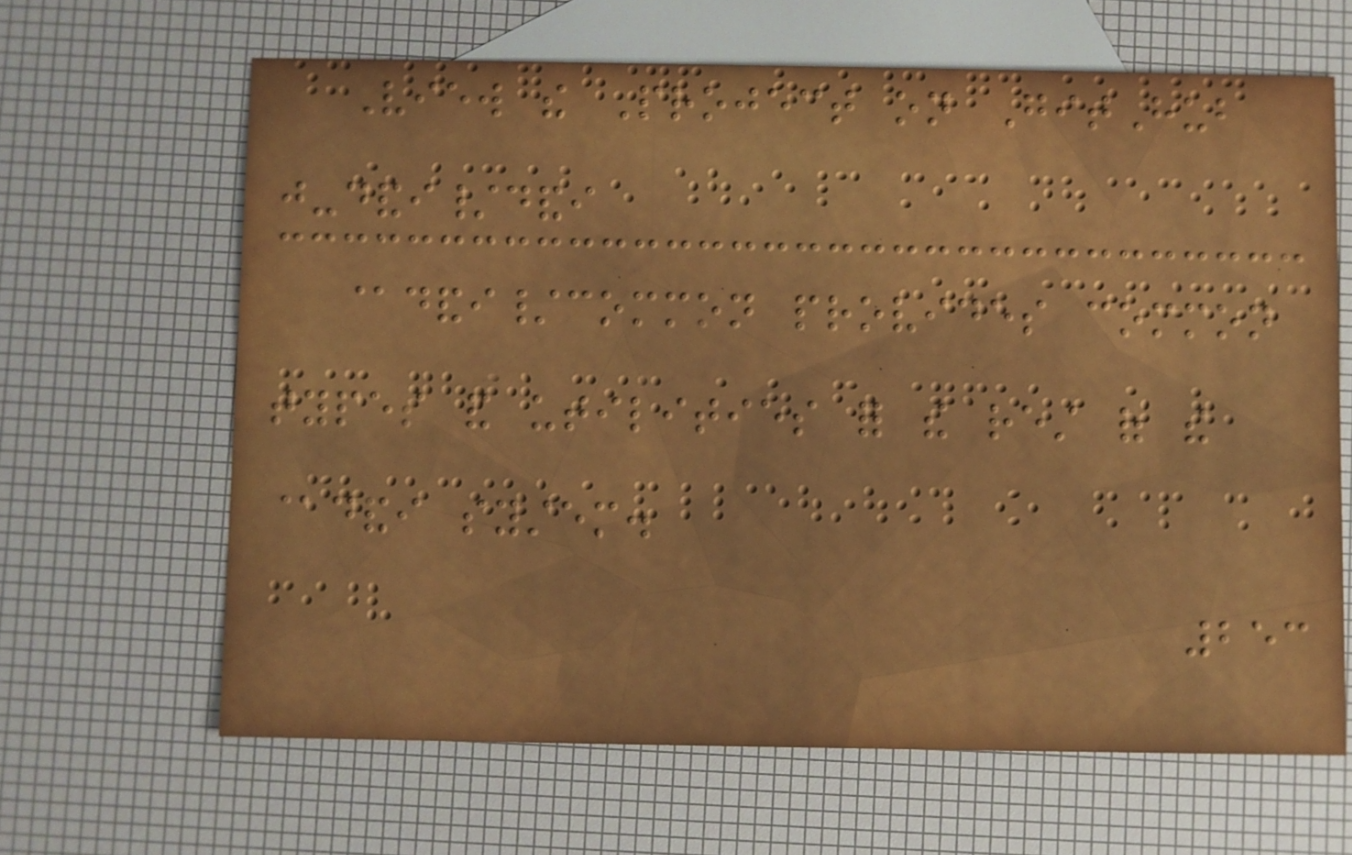View the Project on GitHub
just-dandi/dandi
@dandi/common provides common
types and utilities for the rest of the
@dandi system.
253
